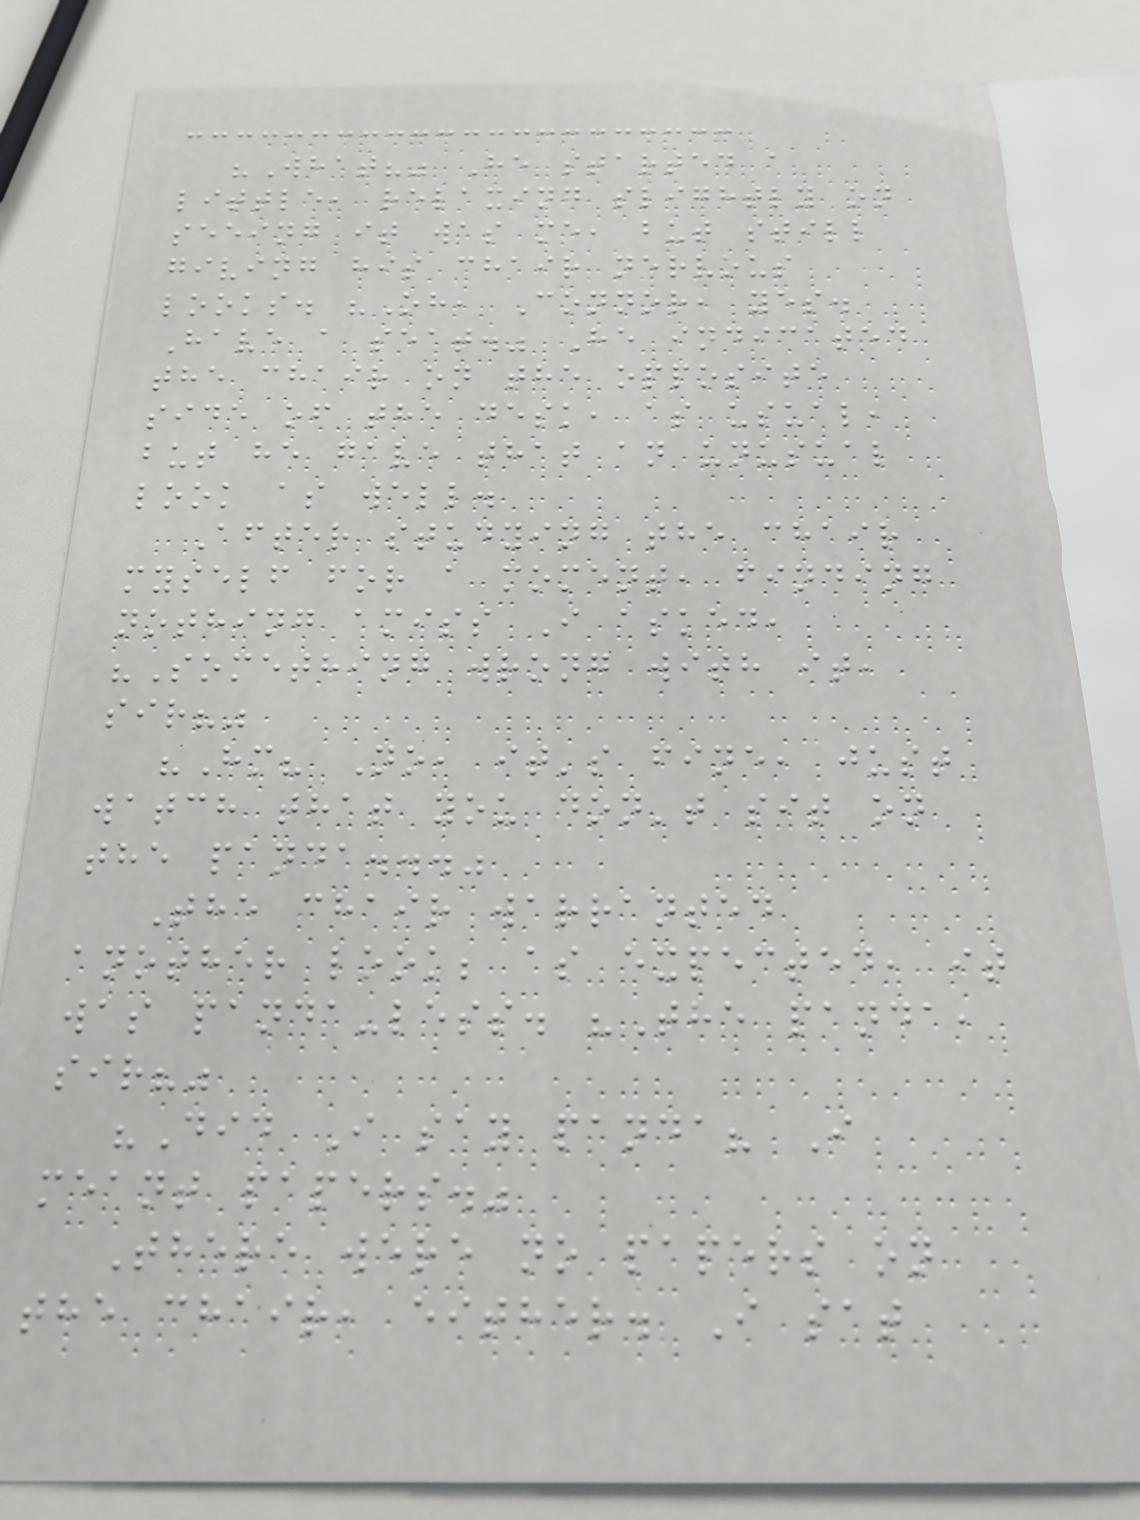"What?" He started a
little, relaxing slightly on
seeing it was me, but still
giving his chair nervous
looks. "Oh, Connor, yes.
Have a seat." He indicated
the chair on the opposite
side of the desk, as usual,
but he gave that an unusual
look as well.
After studying the chair
myself for a moment, finding
nothing amiss I asked,
"Something wrong with it,
sir?"
"Hm? No, it's fine, just
watch that you don't sit on
the panda..."
The chair warranted
another look; as expected, it
was panda-less. "The panda,
sir?"
"Did I say panda? I
meant papers."
There were no papers on
the chair, either. I sat
